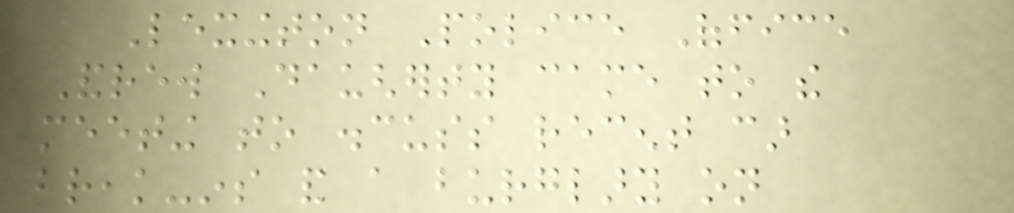Lexington Police Office
Andrew Daugherty came to the
meeting to discuss recent car
break-ins and a burglary on
